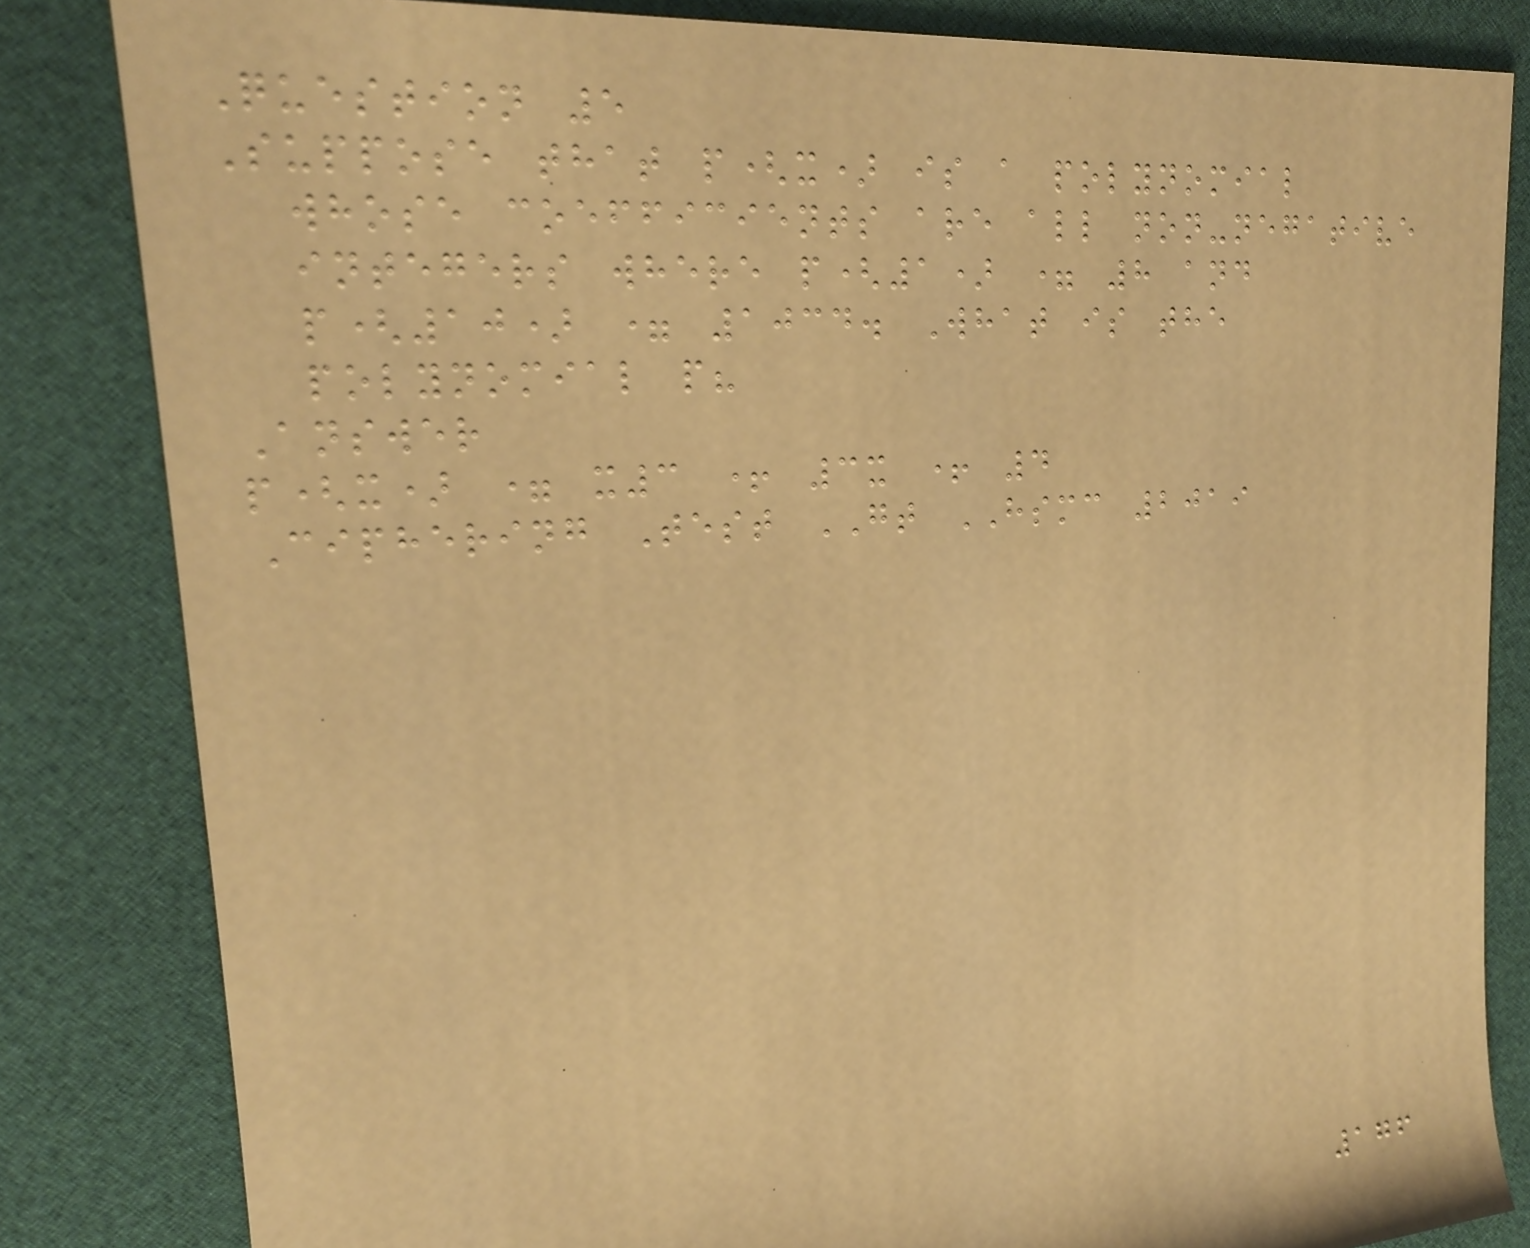Question 5
Suppose that p(x) is a polynomial
whose coefficients are all non-negative
integers where p(1) = 8 and
p(10) = 1034. What is the
polynomial p?
Answer
p(x) = x3 + 3x + 4
Ciphering Test GT HSMC 2019
176
